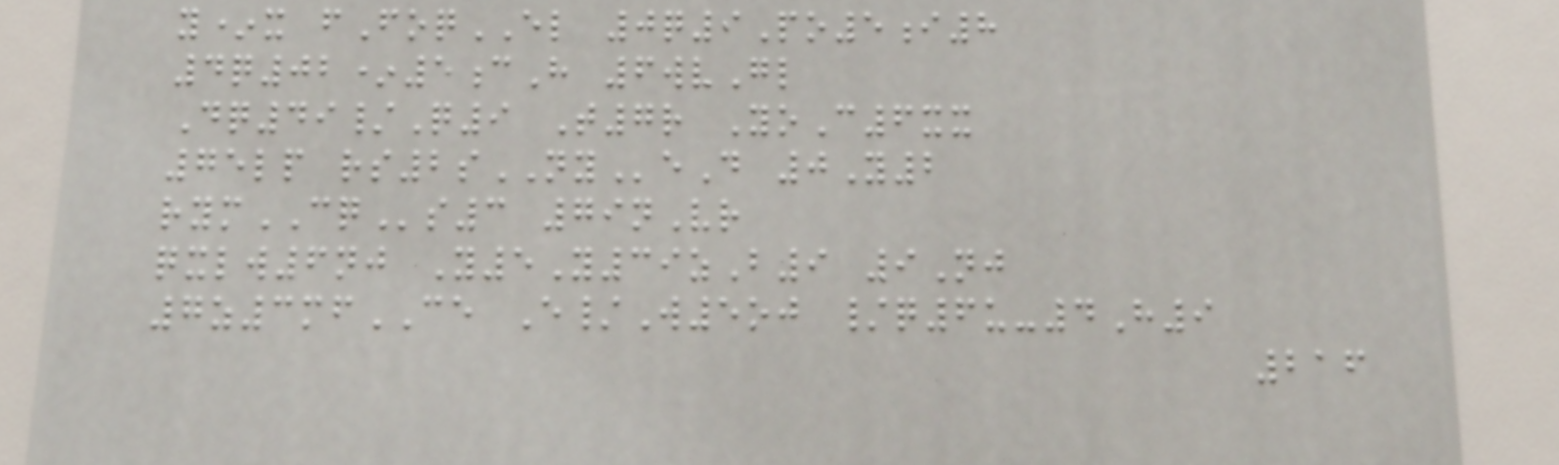y*x fFoqEL 0q9Po5i8
4q02*5cH 6wvGl
Dq49/Q9 T7r YoC6xx
75lp rs2sNYeD 0Y2
rymCQs3 79nVr
qxlw6nj Y5Y39zB9 9Nj
7z3mfCE E/W5oj /q6u-4H9
216
